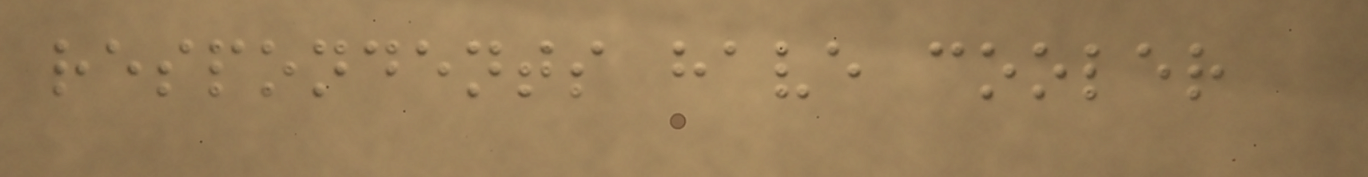respondents have cooler
